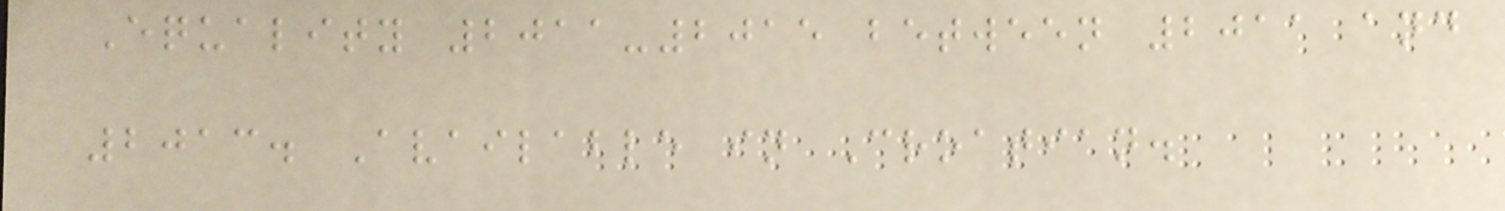Equality 2011-2015 between 2011 and
2013. Available in Croatian.
